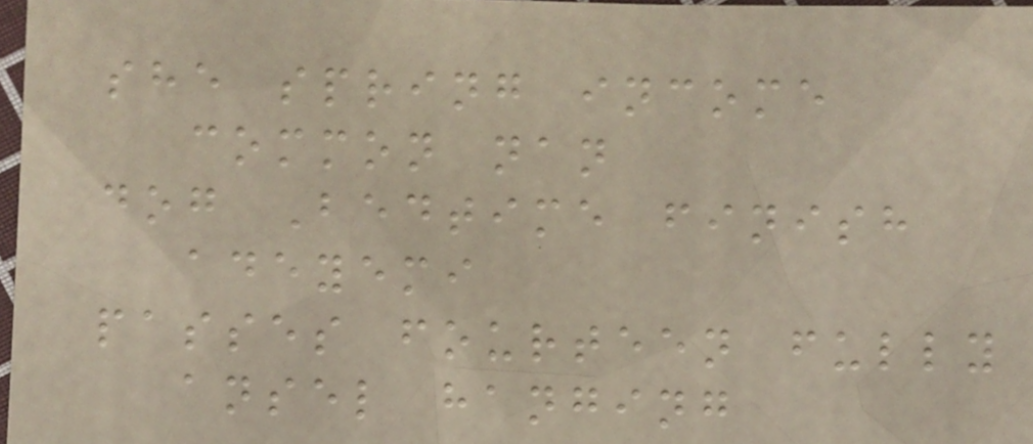she spring income
common nan
dog Bedtime finish
adeyemi
passes fourteen fully
ansel hanging
